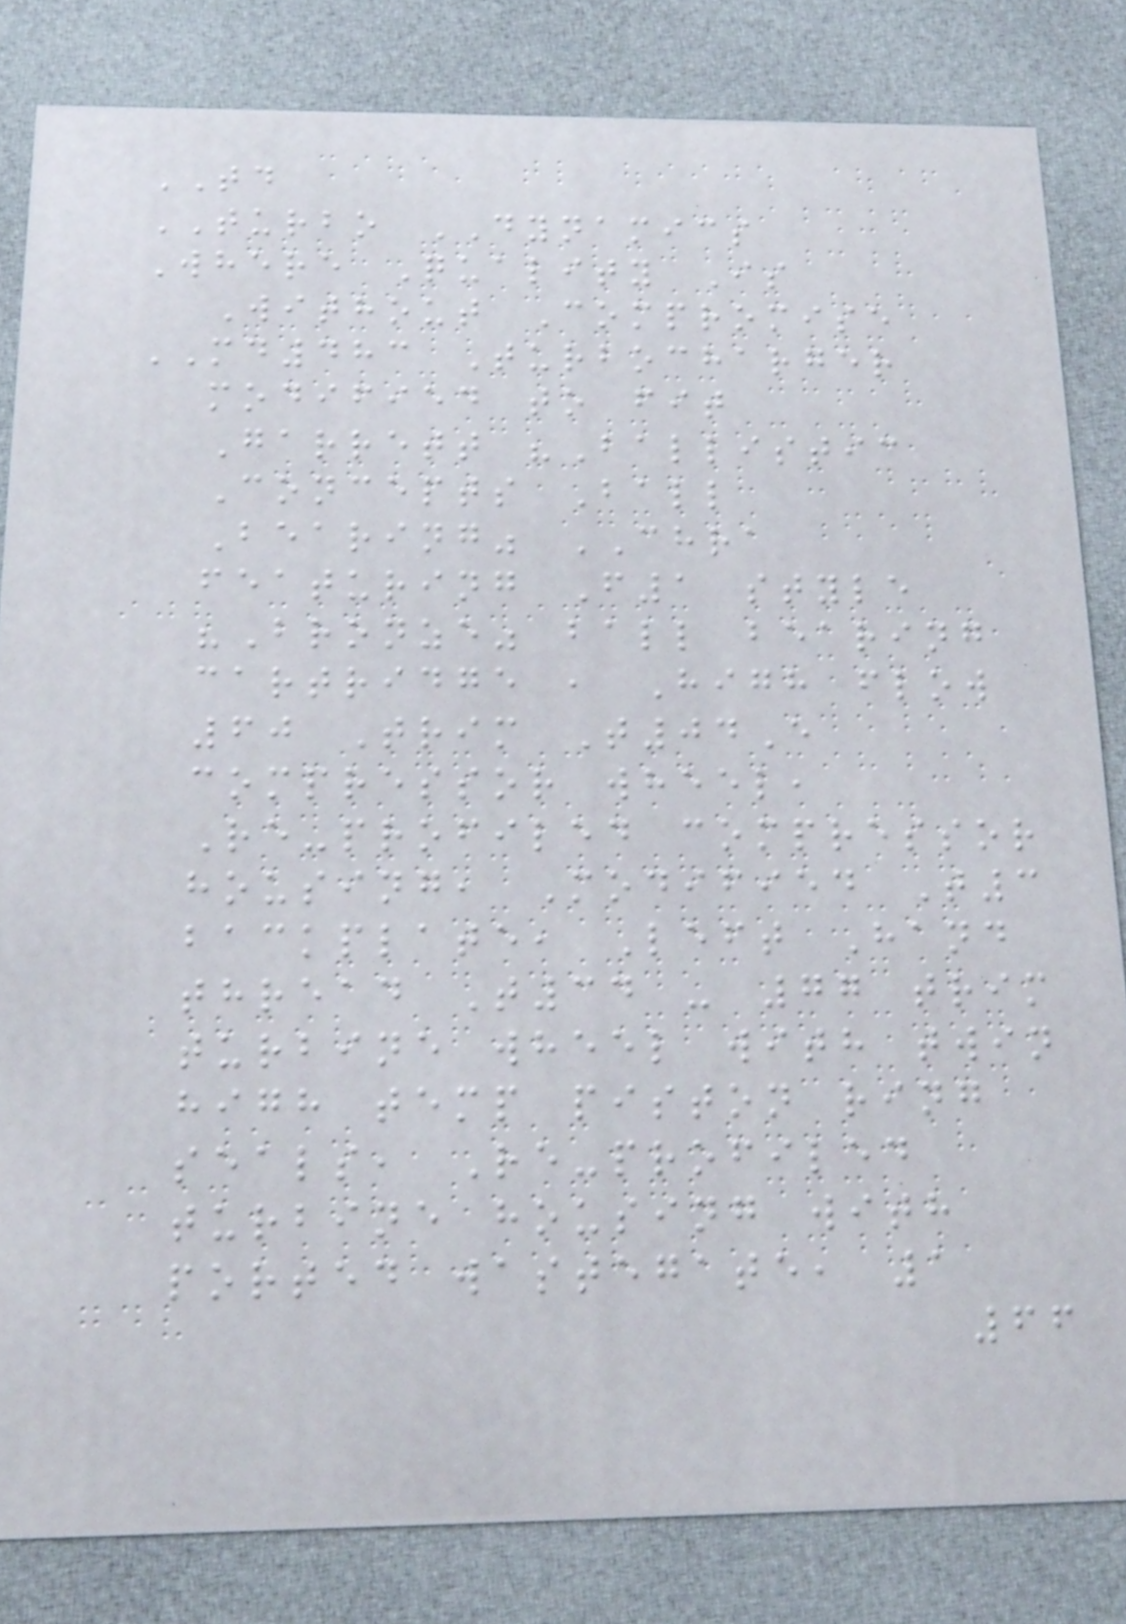TD
TURBO DYNAMICS
Where Quality Is
Without Compromise
MD483 Turbocharger
modified to fit
Garrett "Ballistic
Concepts Ball
Bearing" CHRA
featuring F1 style
"Bronze" ball bearing
cartridge , High flow
60 Trim T04E
compressor wheel,
Re-profiled compressor
housing, Modified T3
backplate, Left Hand
thread T34 - 77 trim
turbine wheel with twin
high temp piston ring
seals, Re-profiled
turbine housing with
ported wastegate, 1
66
